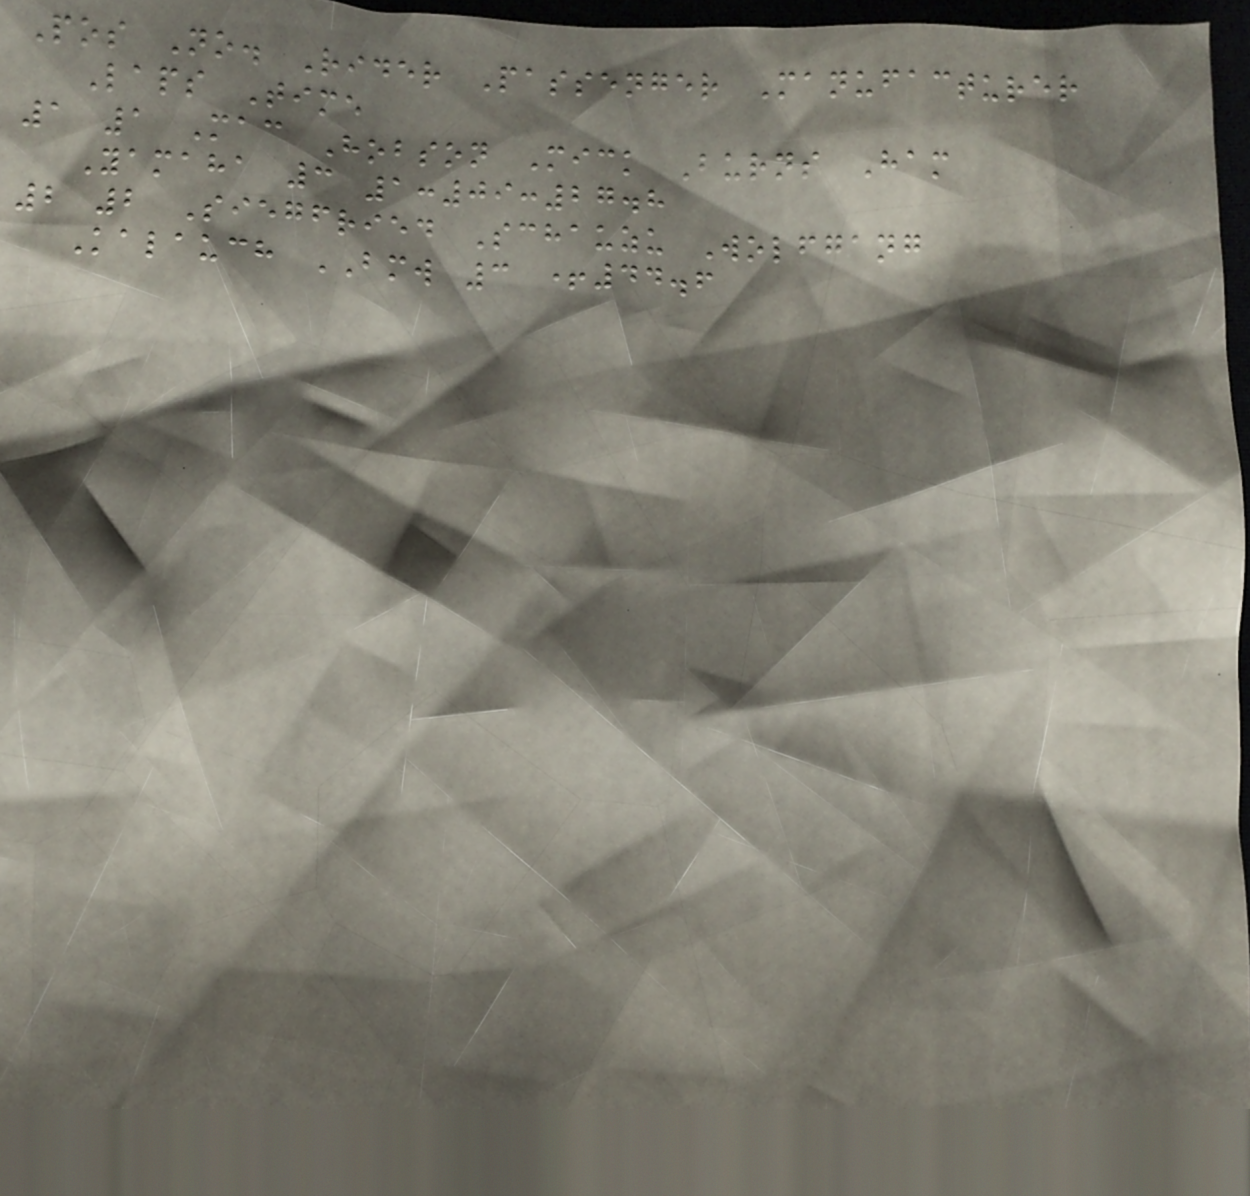Pos No. Rider Passenger Manufacturer
Laps Time
1 1 Mac Hobson Mick Burns Ham
Yamaha 3 1:09:27.8
2 2 Siegfried Schauzu Wolfgang
Kalauch BMW 3 +44.6
